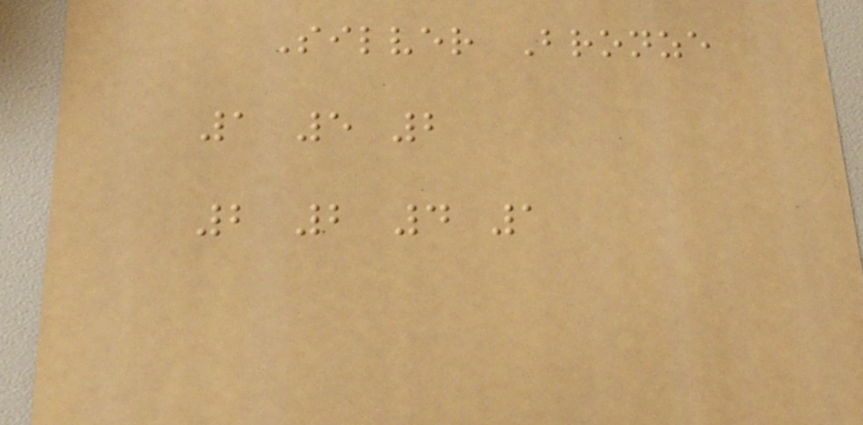Silver Bronze
1 5 2
2 2 4 1
